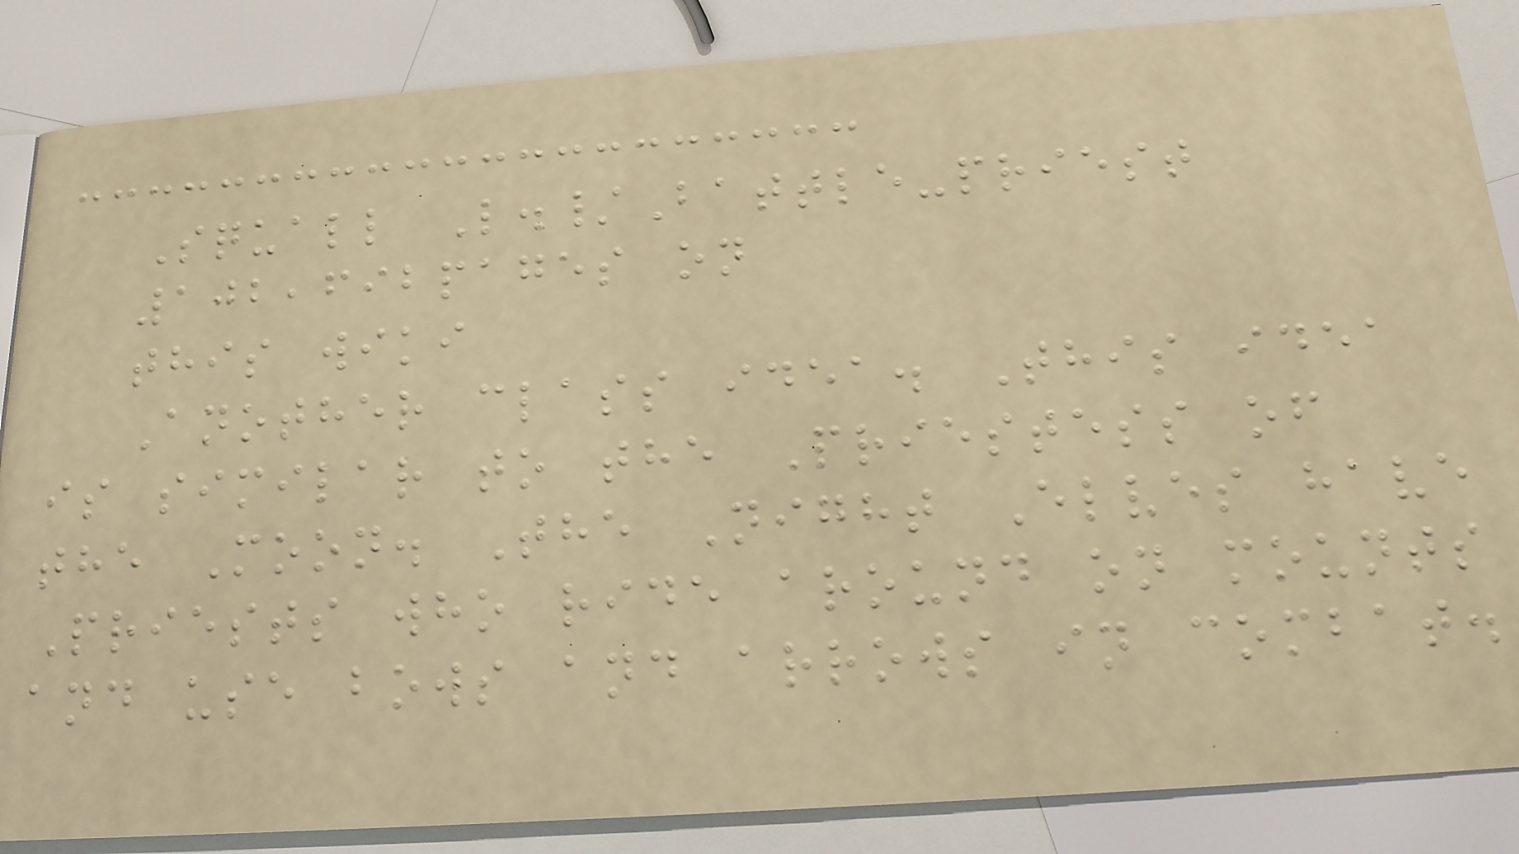Squall L./Battle-priest
102,692pages on
this wiki
Another class idea. This idea
is similar to the Priestess of
the Moon. The Night Elves have
Priests who ride around on mounts
and use bows and arrows in combat.
